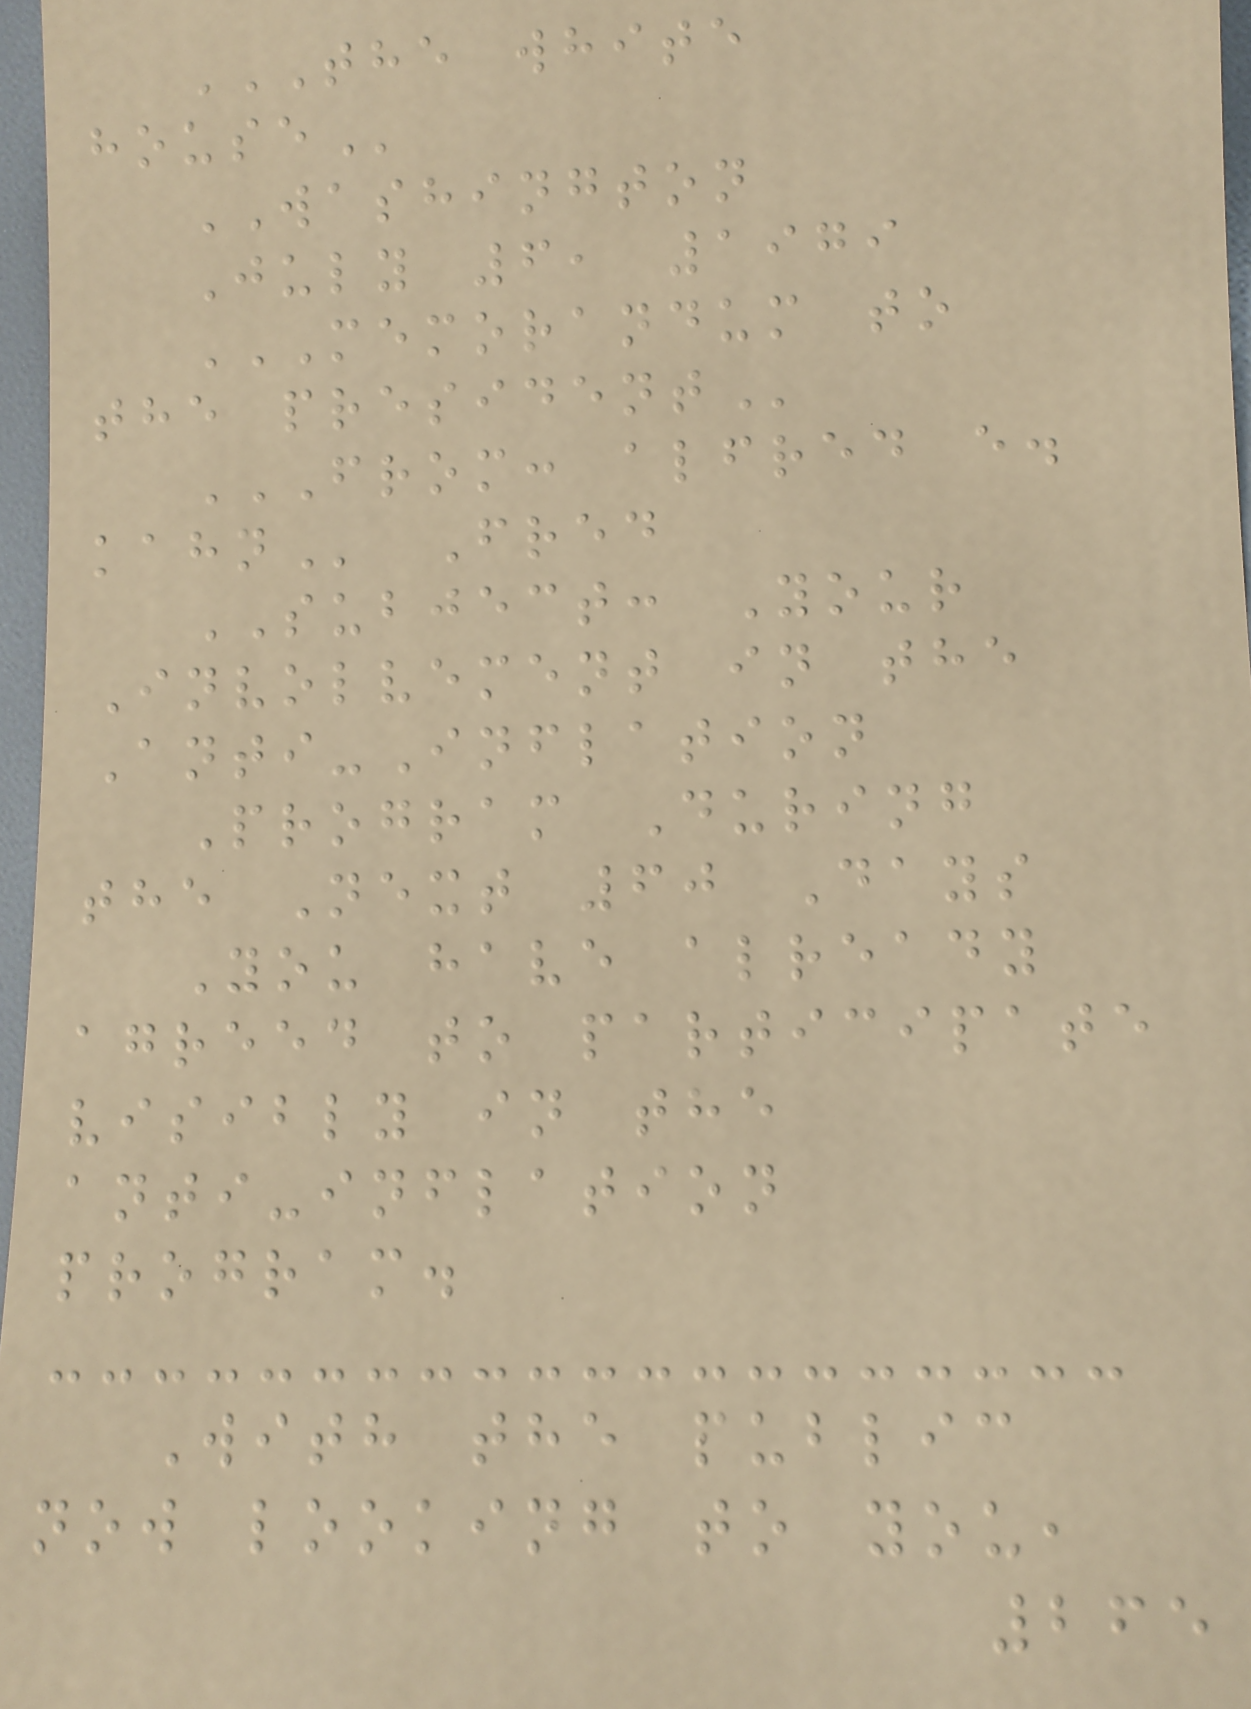THE WHITE
HOUSE
WASHINGTON
July 6, 1979
MEMORANDUM TO
THE PRESIDENT
FROM: ALFRED E.
KAHN Fred
SUBJECT: Your
Involvement in the
Anti-Inflation
Program During
the Next 60 Days
You have already
agreed to participate
visibly in the
anti-inflation
program.
With the public
now looking to you,
265
